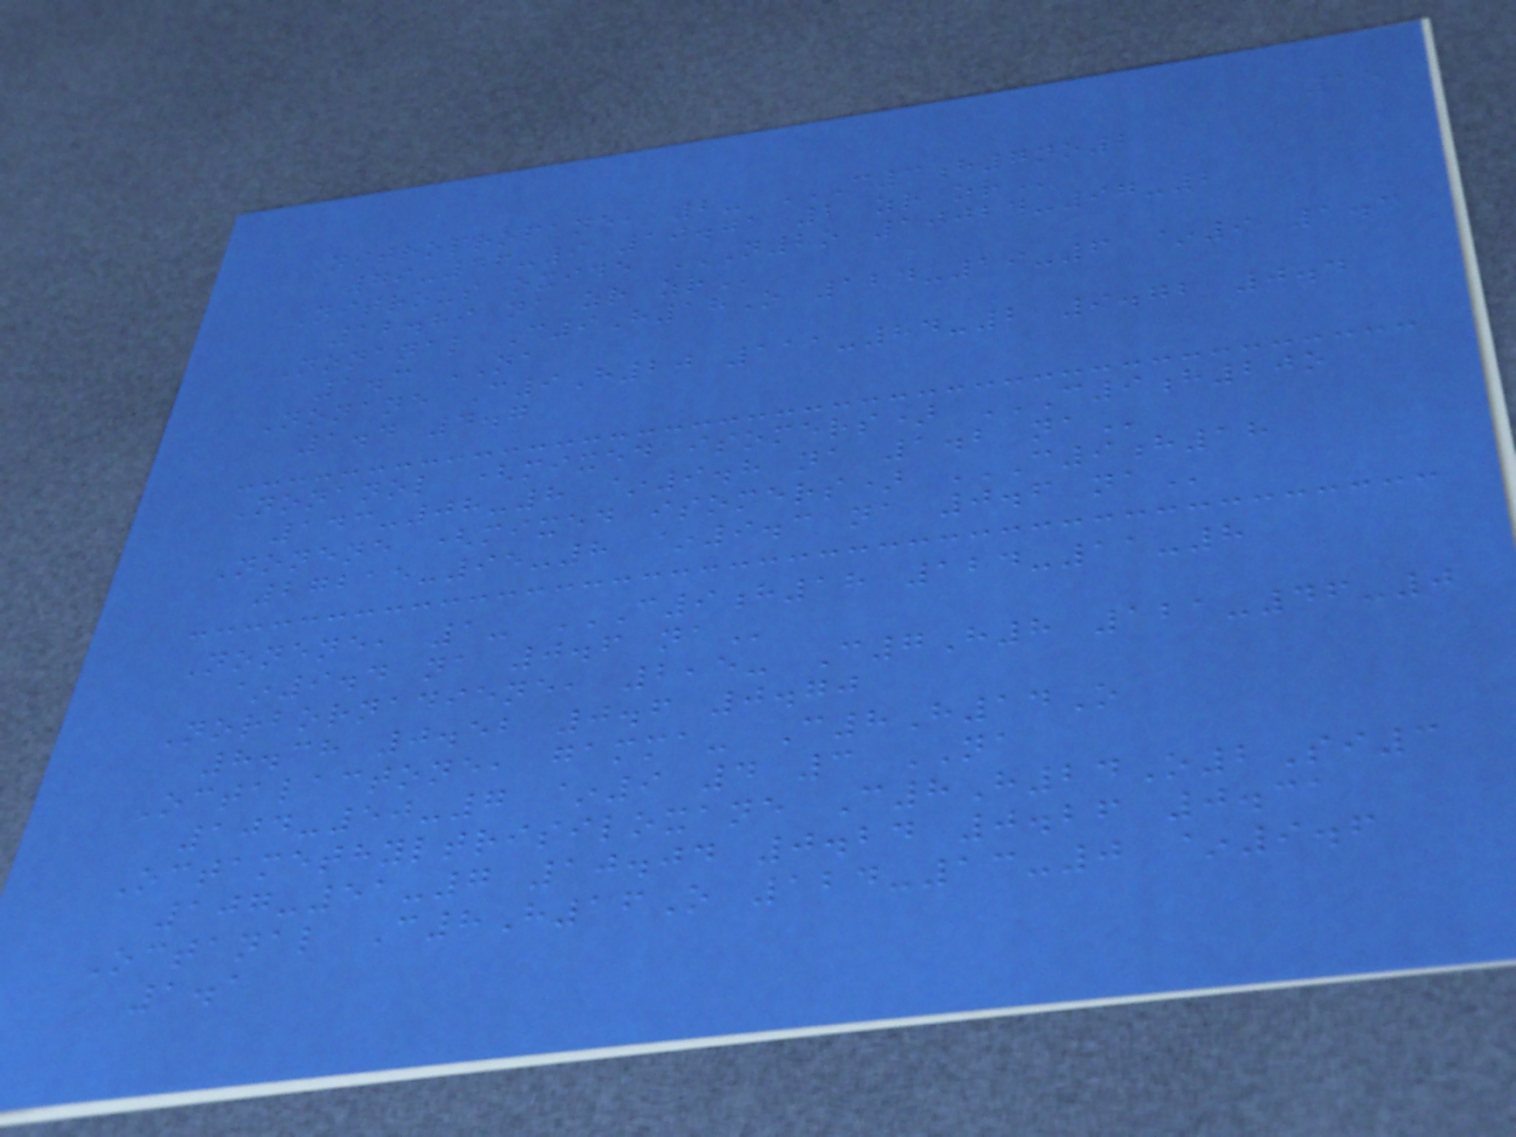15
Nitropropane, 2- C3H7NO2
79-46-9 10.71 2 ZR ZR
Nitrous oxide N2O 10024-97-2
12.89 NA ZR ZR
Nonanal C9H18O 124-19-6 ~9 1.3
1.3 NA
Nonane C9H20 111-84-2 9.72 0.4
1.4 4.7
Nonanol (mixed isomers) C9H20O
143-08-8 ~9.8 NA 1.2 NA
Nonene (mixed isomers) C9H18
27215-95-8 ~9.3 NA 0.6 NA
Nonene, 1- C9H18 124-11-8
~9.4 NA 0.6 NA
Norbornadiene, 2,5- C7H8 121-46-0
8.38 0.52 0.6 0.70
Octalactone, gamma- C8H14O
104-50-7 ~9 4 3 NA
Octamethyltrisiloxane C8H24O2Si3
107-51-7 10.04 0.24 0.26 0.31
Octanal C8H16O 124-13-0 ~9.6
1.1
